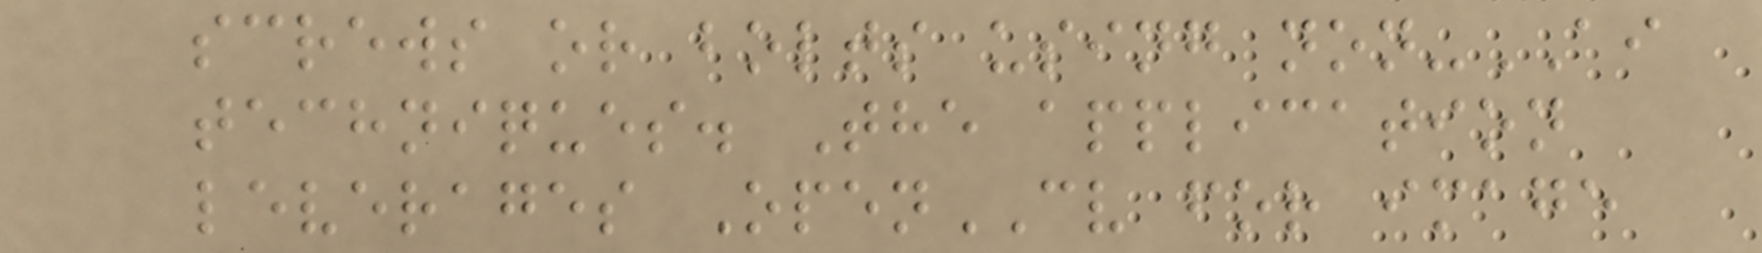screws or bolts using non-AI
techniques. The application
leverages OpenCV for image
